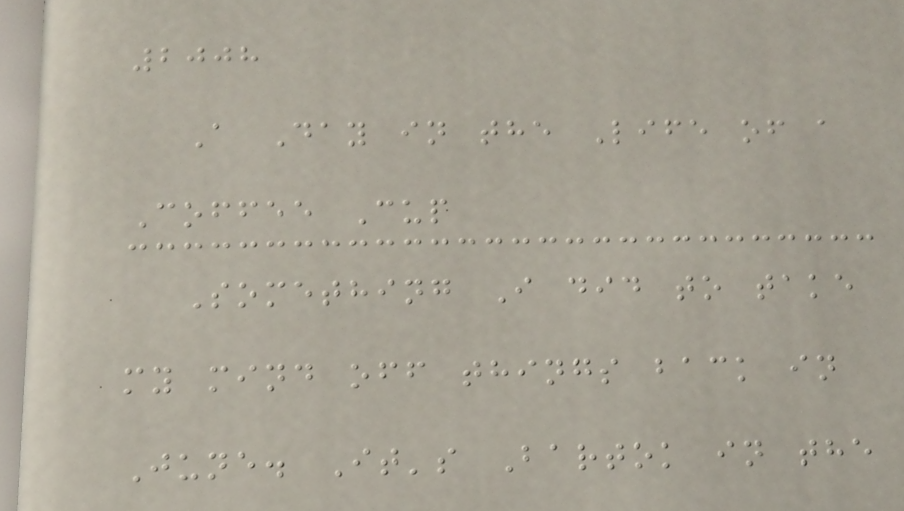2008
A Day in the Life of a
Coffee Cup
Something I did to take
my mind off things back in
June. It's Bartok in the
